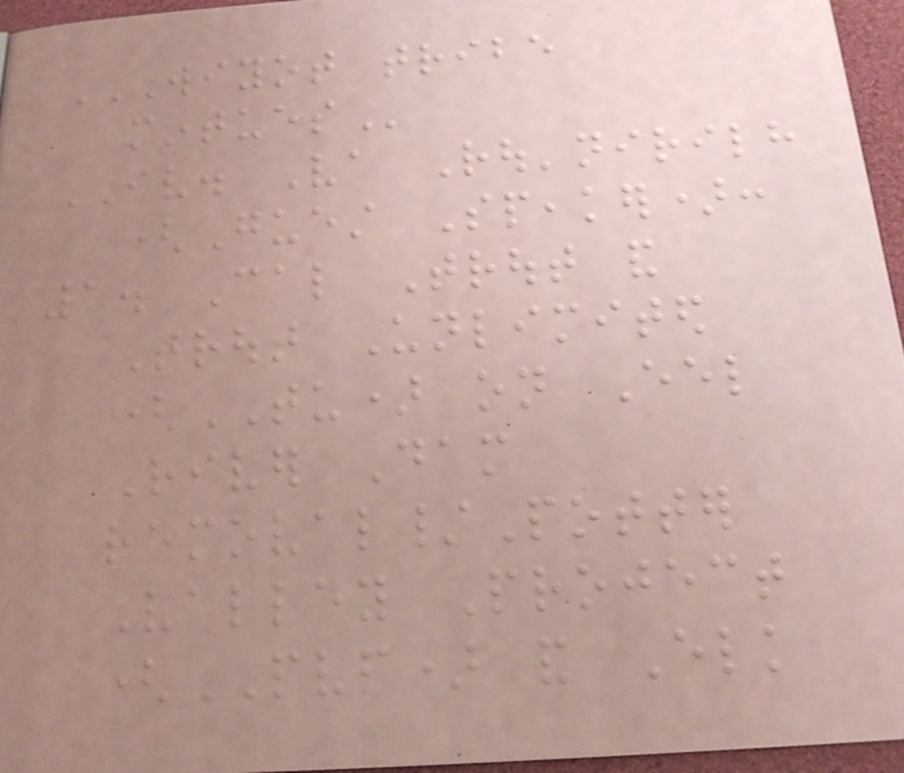WIYOT TRIBE
MINTUES
IV. Va Rou'nirilh
(Guest Speaker):
1. Cal Trout and
Trout Unlimited
(TU) on Eel
River Dam
removal/Potter
Valley Project
(PVP) and Elk
